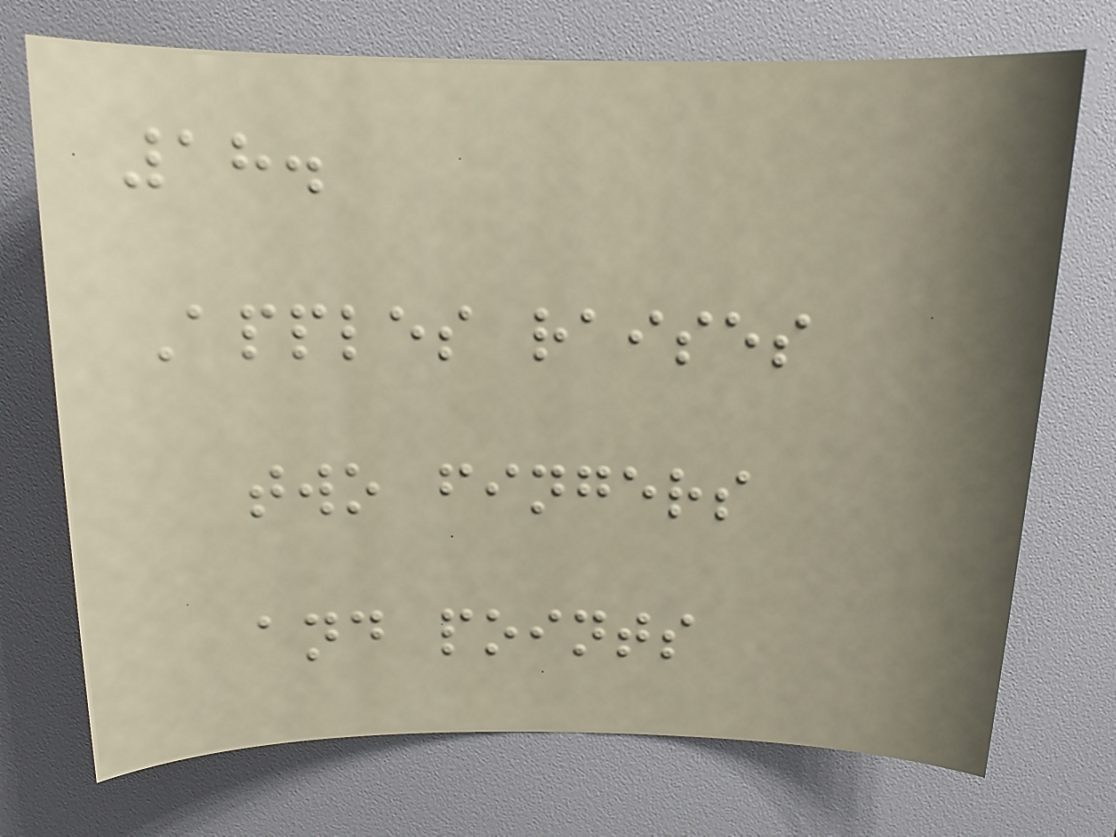18.
Apples raises
two fingers
and points
